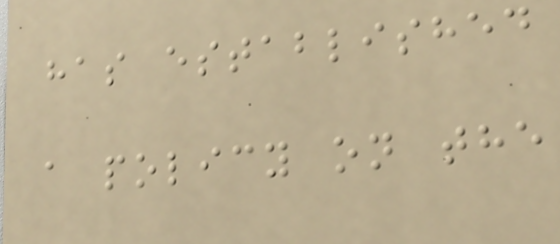has established
a policy on the
